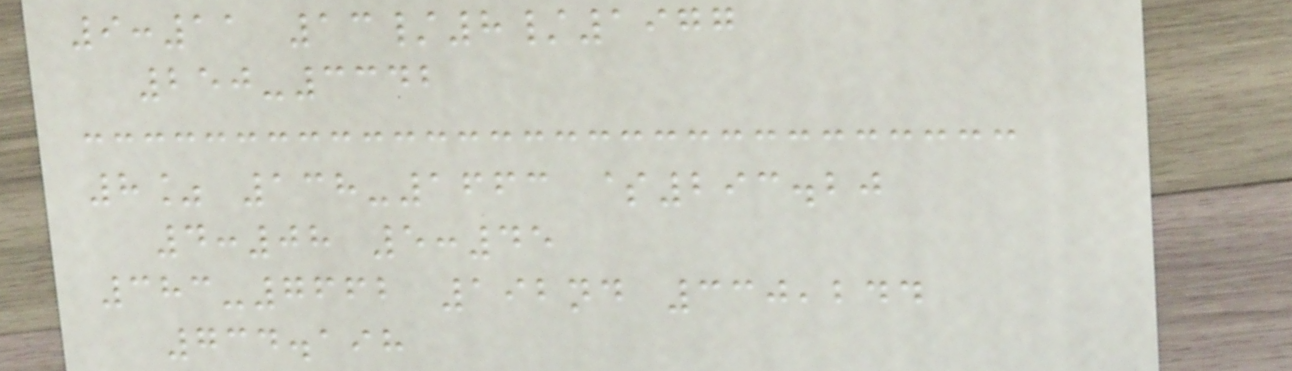9:11 13/8/1977
250-3342
8% 138-1663 $293.20
4:08 5:45
383-7662 192nd 330,244
734.198
